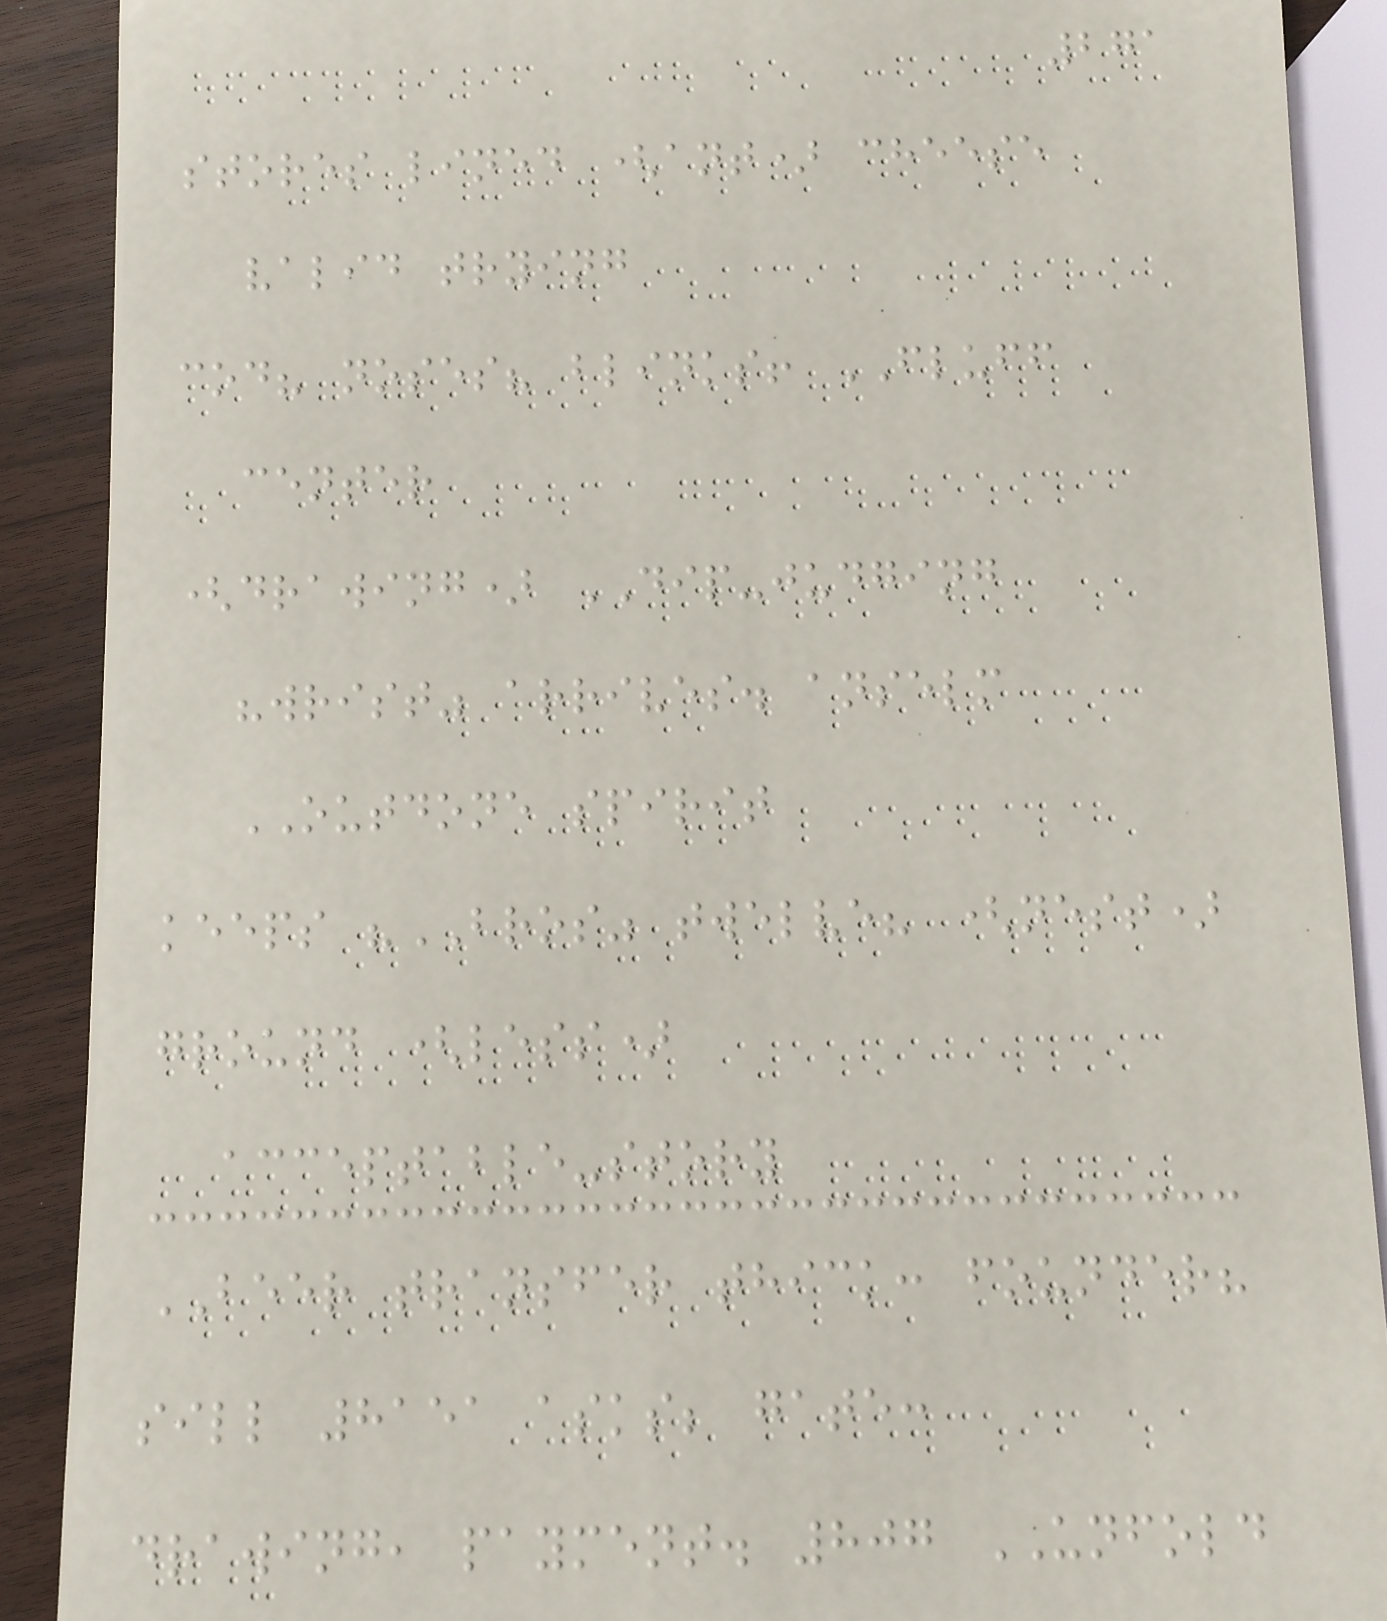271
stores lined (ant) cheese
valid trying
cod? noses? blinks! FLUFF
center
(drawing) DIP-judging
"wrist" arrives. anselm
OUTDONE spirit
keeps "BROS" twelve? (nest)
ground (less)
acceptable-story
BEER transfer thick: founder?
sill 8151 asks; gate:
drawing, payment. 807 UNFOLD
